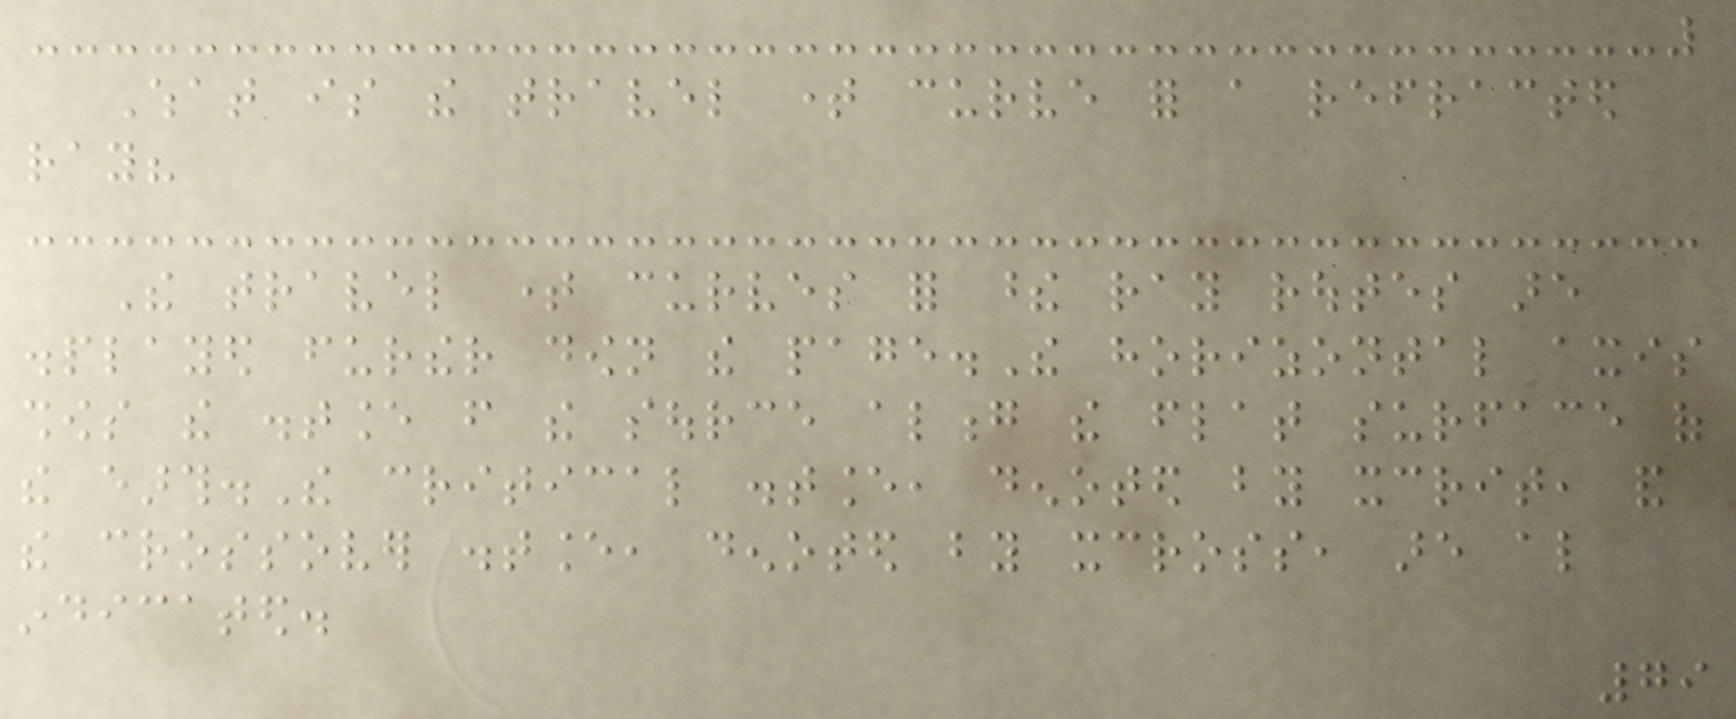What is the travel time curve for a refracted
ray?
The travel time curves for these ray routes are
displayed further down the page.The horizontal axis
shows the distance from the source along the flat surface of
the earth.The critical distance, denoted by xcrit, and
the crossover distance, denoted by xcross, are also
indicated.
79
